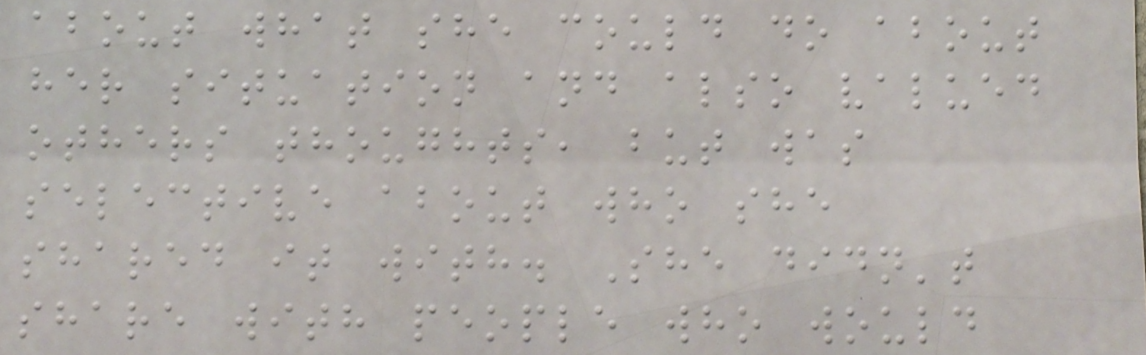about what she could do about
her situation and also valued
others thoughts, but was
selective about who she
shared it with. She didn't
share with people who would
